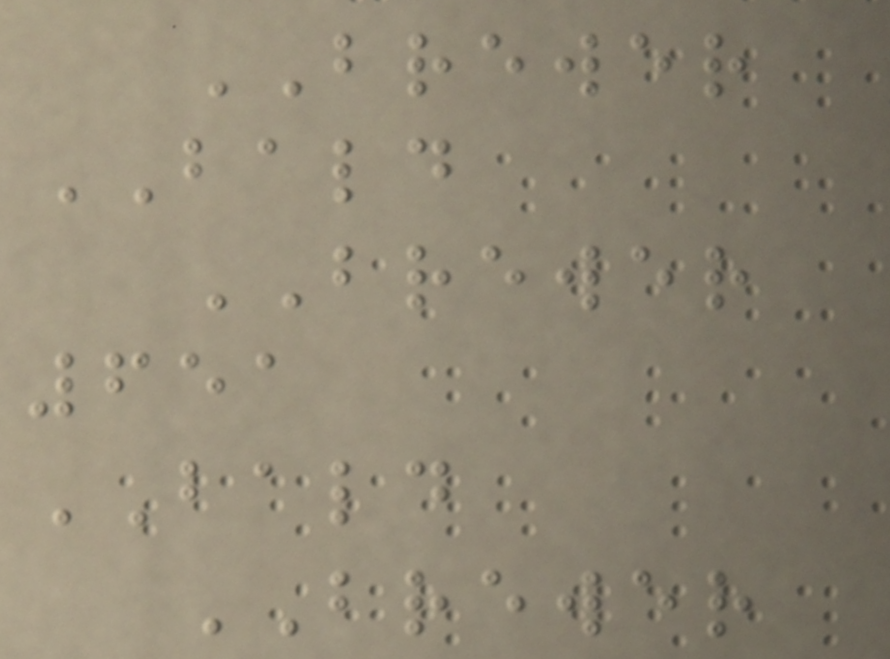BREWER
BALD
BREWER
651
BALD
BREWER
